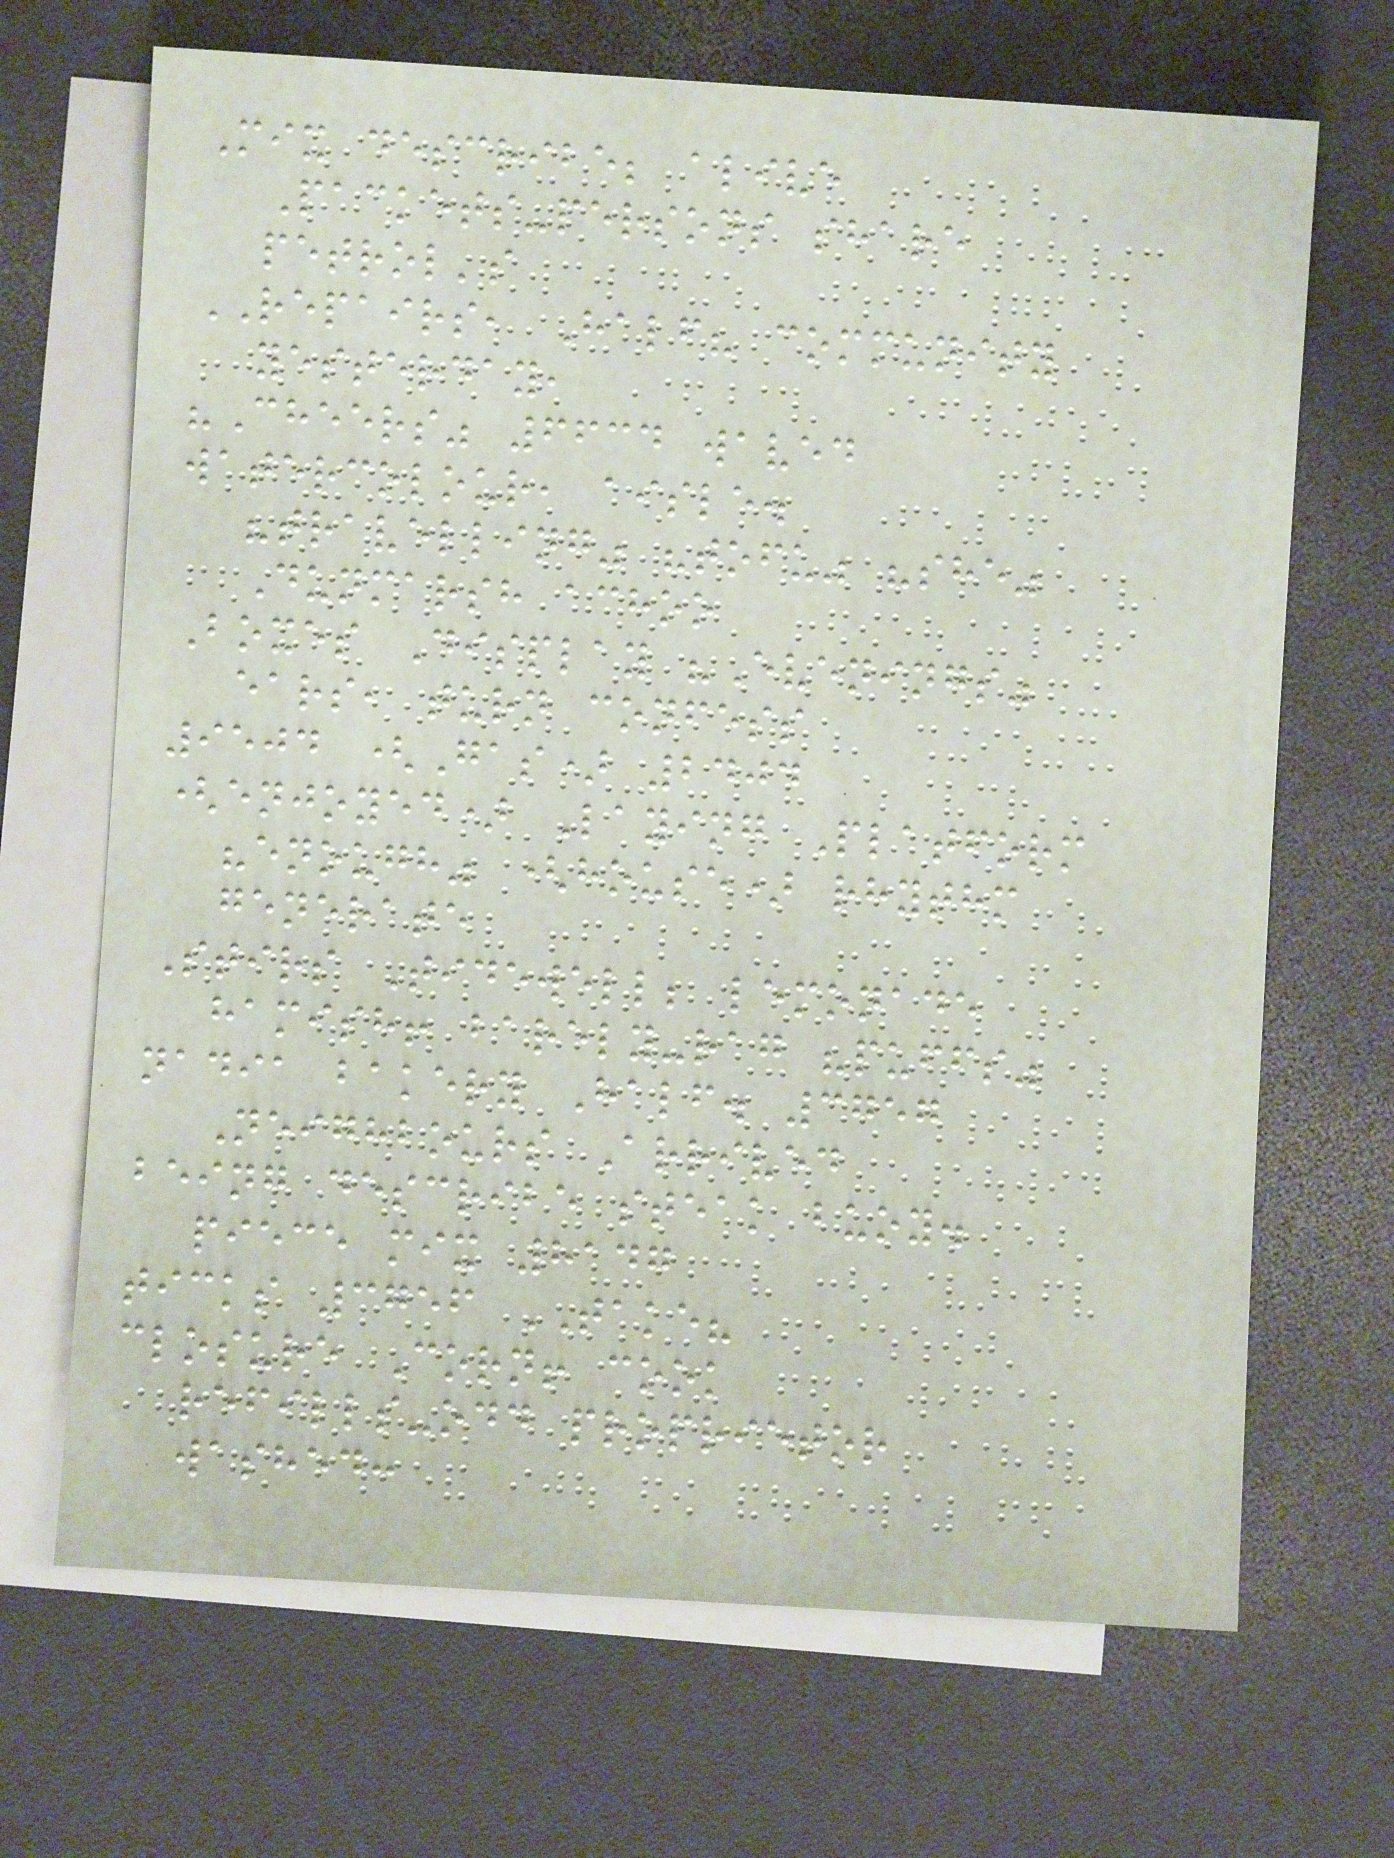Mix describe; alive
Packets-persons share
petrol's
REPAIRS, Half? community
yesterday,
"Cheers" 6634 waved
watercolour, aisle.
"travelling" "tofu" "she"
Dunmarsh achoo
Boxes Display "Evenings"
ears, turn confess
9504 (Gas) 2404
(enjoyed) Laying Platform
"enough" (house) rhythm
generate
Stirs Tidewell; lemonade
hamish! barely-rag "puffs"
nadia bakery Half. 3757
Neighbours Arrived
being describe steak buoy.
piece mix 8147
ticks 3756 TAKE?
closure Corn! cook
refills-odd proprietor
washed:
